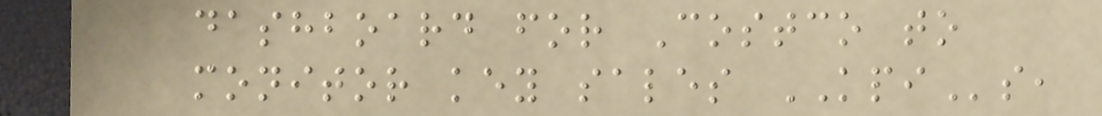dashboard for Costco to
monitor key sales KPIs,
